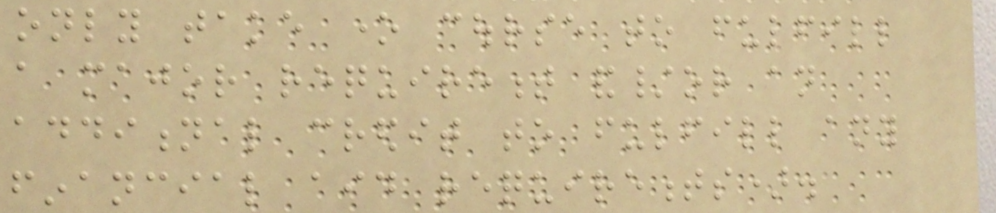only take one course to fulfill
a major requirement and/or an
additional credit to fulfill any
financial aid requirements).
